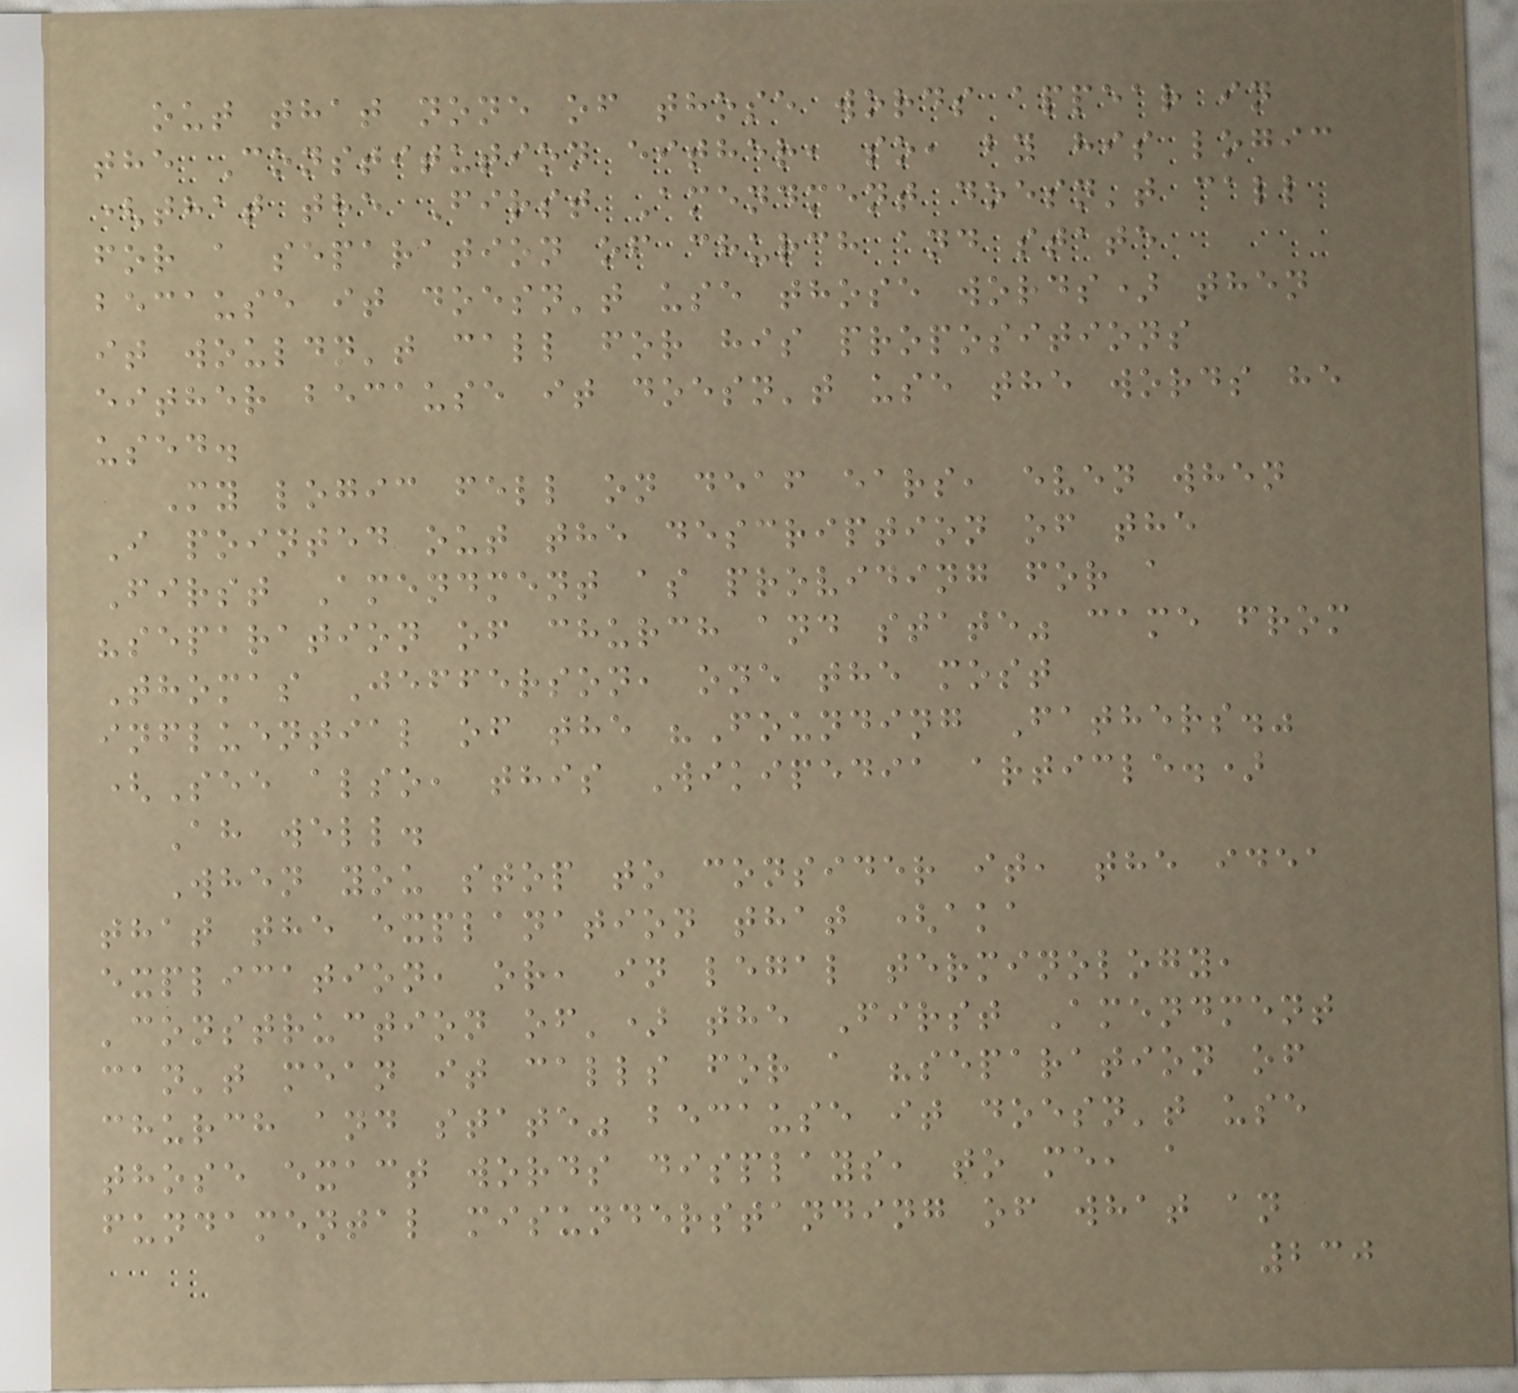out that none of those words appear in
the Constitution either, so, by his logic
(that the First Amendment doesn't call
for a separation of church and state
because it doesn't use those words) then
it wouldn't call for his propositions
either because it doesn't use the words he
used.
My logic fell on deaf ears, even when
I pointed out the description of the
First Amendment as providing for a
"separation of church and state" came from
Thomas Jefferson, one the most
influential of the "Founding Fathers."
(See also, this Wikipedia article.)
Ah well.
When you stop to consider it, the idea
that the explanation that (aka
explication, or, in legal terminology,
'construction of') the First Amendment
can't mean it calls for a "separation of
church and state" because it doesn't use
those exact words displays, to me, a
fundamental misunderstanding of what an
230
